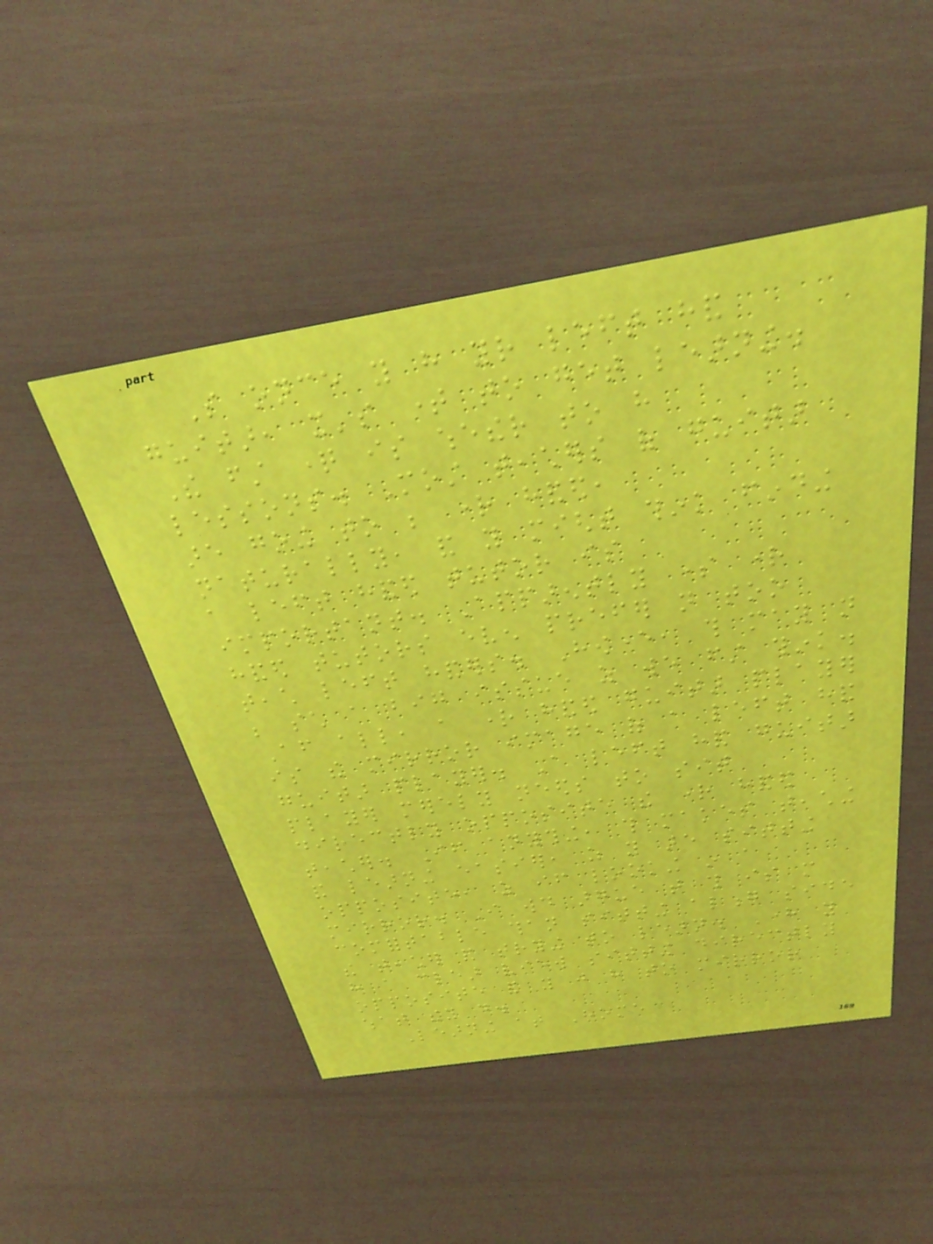So once you have your left hand
guitar, it's time to get learning.
The first question is whether to have
lessons. Most teachers of guitar
are going to be right handed,
naturally, and you might think finding
a left handed tutor is
important. Apparently some right
handed tutors even prefer not too
teach left handers. However, this may not
be such a big issue as we first think.
After all, a right handed guitar player
is the mirror image of a left hand
guitar player. A left hand guitar
player merely needs to sit
directly opposite the right handed
teacher. If anything, this makes teaching
and learning easier, as you are sitting
opposite, as if looking in a
mirror. I would argue that this is more
comfortable than sitting along side
the teacher and trying to learn. Here you
have a clear view sitting directly
opposite and you just have to mirror
what they do.
Learning at Home
